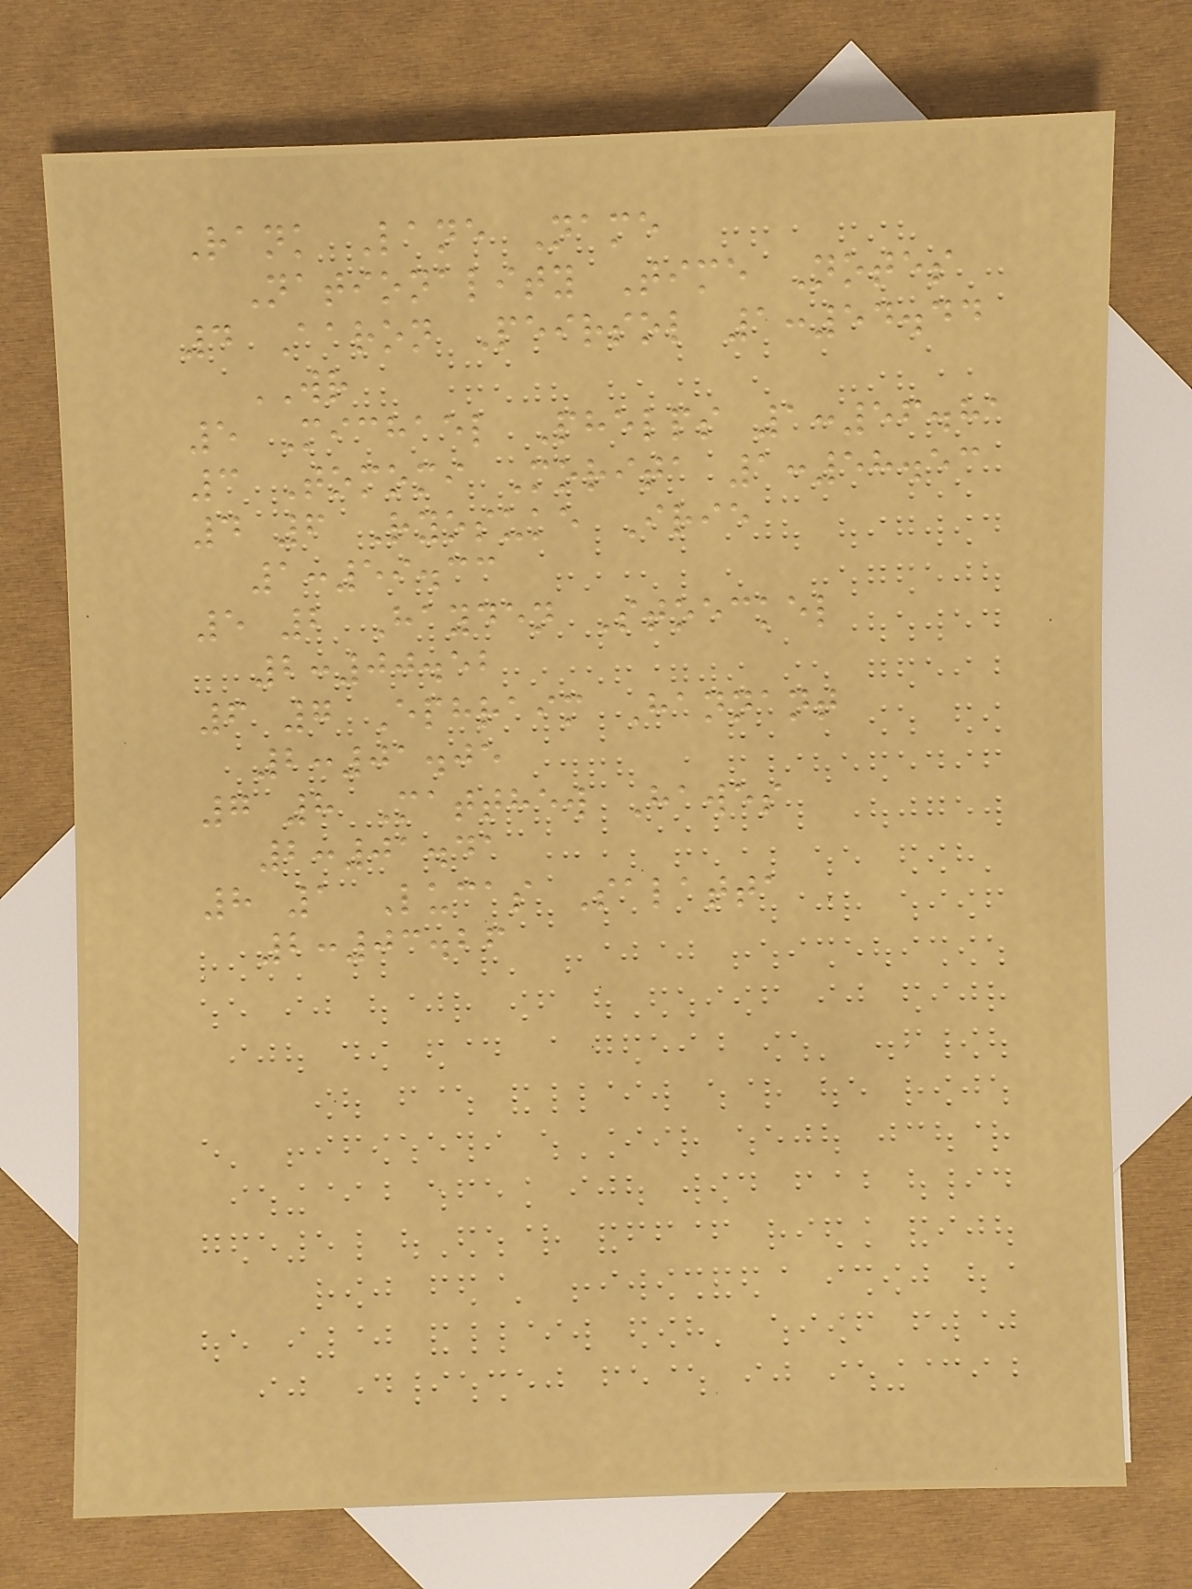Rank Lane Name
Nationality Time Notes
4 Aaron Peirsol 1:54.44
WR
5 Michael Phelps 1:56.81
3 Tomomi Morita 1:58.53
4 6 Ryosuke Irie
1:59.33
5 2 Hayden Stoeckel
2:00.52
6 7 Ephraim Hannant
2:01.05
7 8 Matthew Hawes
2:01.41
8 1 Lucas Salatta
2:03.26
